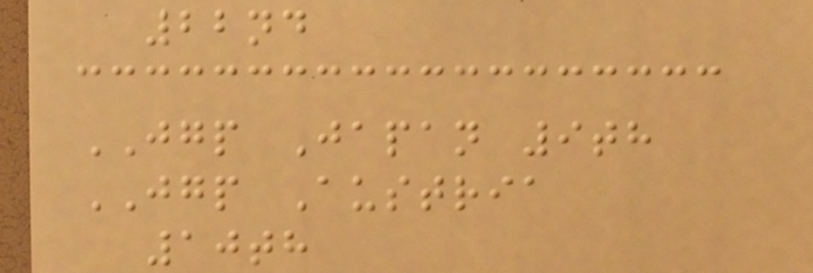22nd
JGP Japan 9th
JGP Austria
10th
